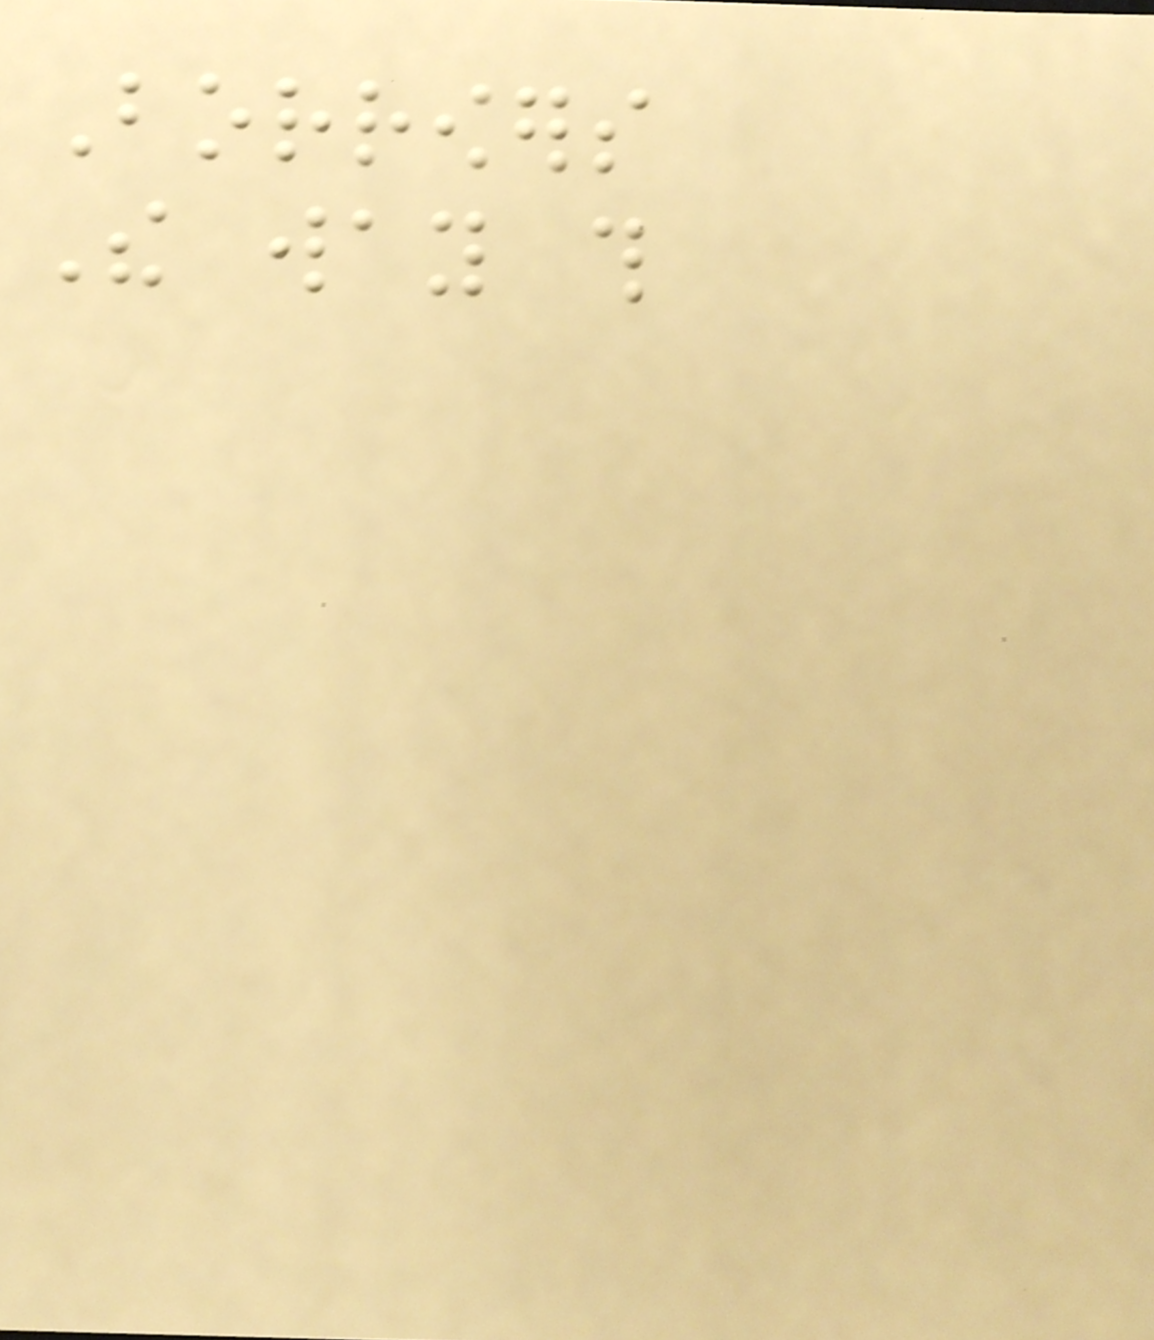Borrowers
The way this
